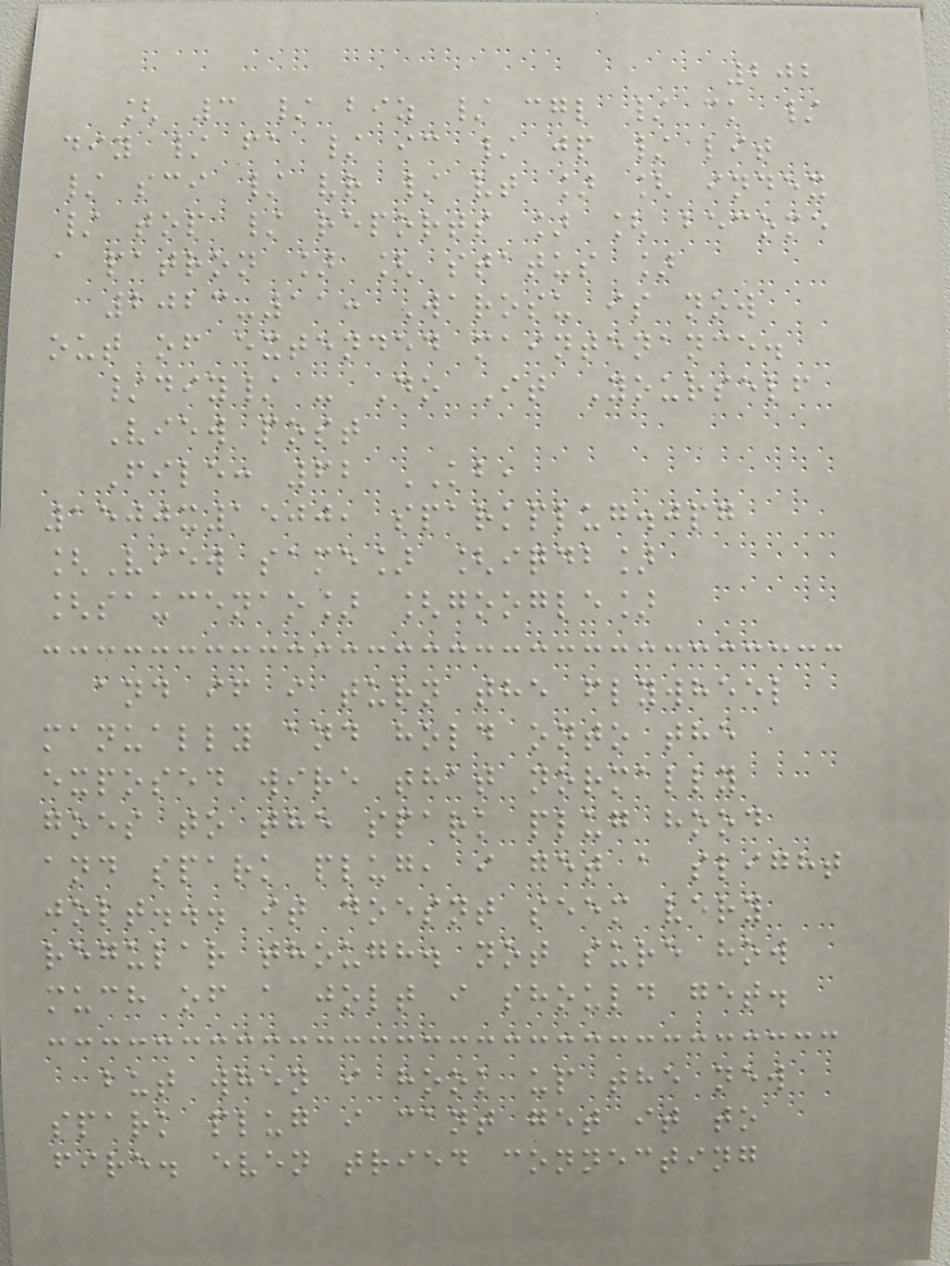202
[ 3 / biz / cgl / ck /
diy / fa / ic / jp / lit
/ sci / vr / vt ] [ index
/ top / reports ] [ become
a patron ] [ status ]
2023-11: Warosu is now
out of extended maintenance.
/diy/ - Do It Yourself
View post
File: 62 KB,
1500x1500, sparkplug.jpg
[View same] [iqdb]
[saucenao] [google]
and if i turn the flywheel
manually and hold onto the
exposed wire that normally
goes to the spark plug hood
and spark plug, i get a slight
jolt... it doesnt seem very
regular though. not sure how
much of a jolt i should get.
but when i hook up the new
spark plug i cant get it to
fire. even tried connecting
